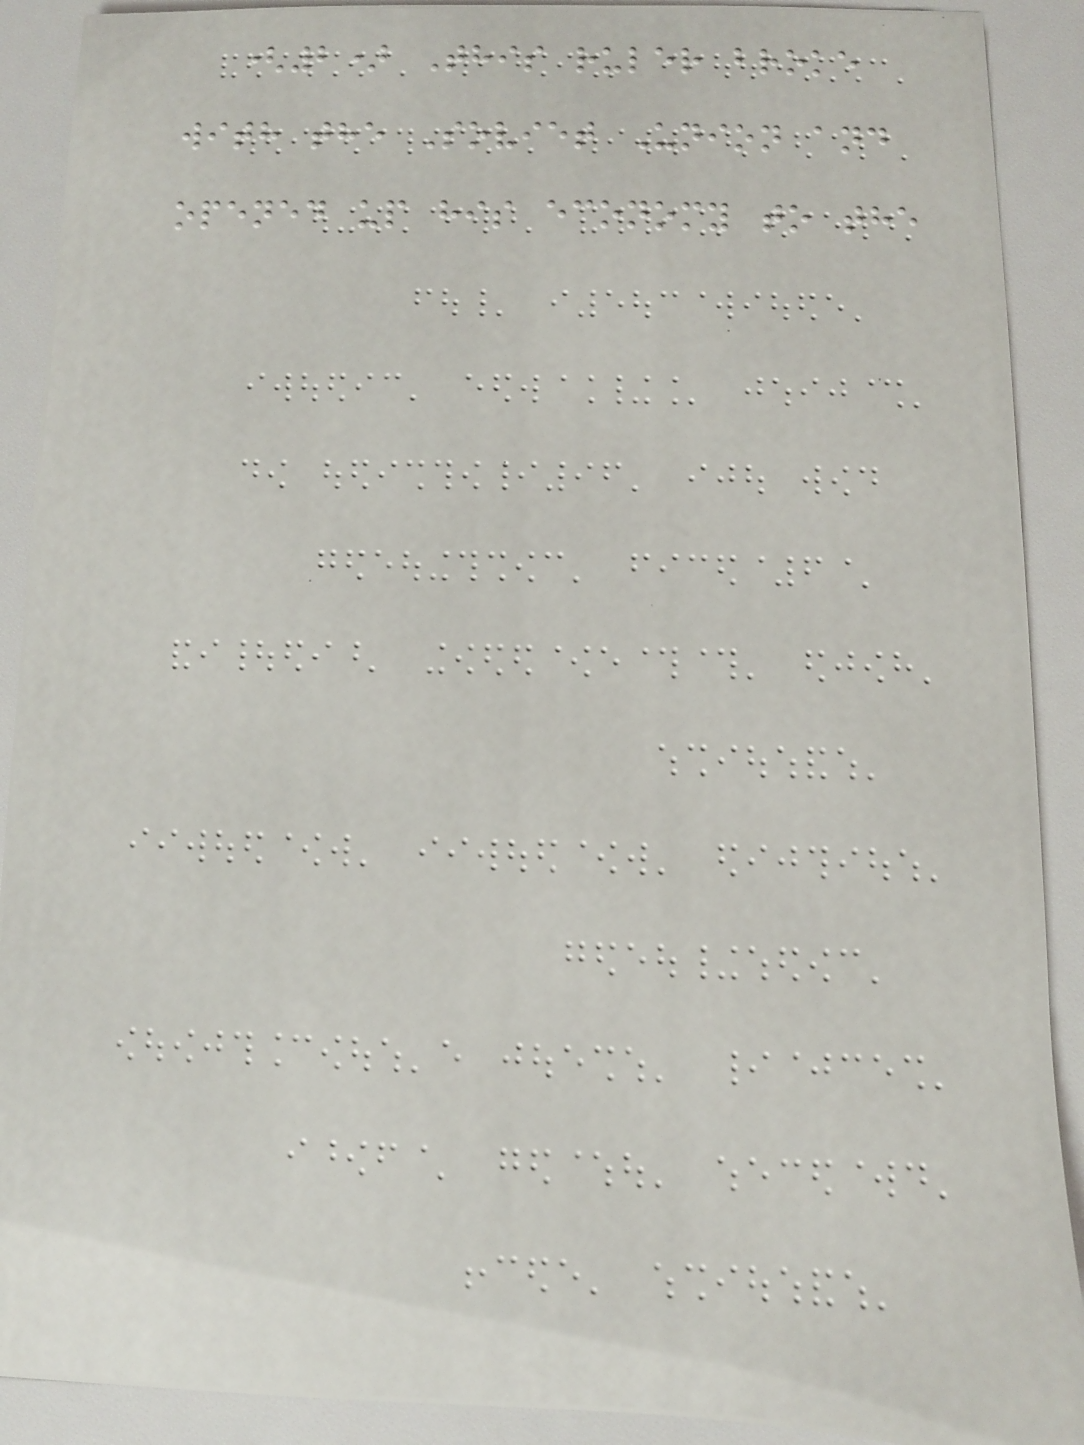(2) This ruler broke
with the Soviet Union and
opened up his economy to the
